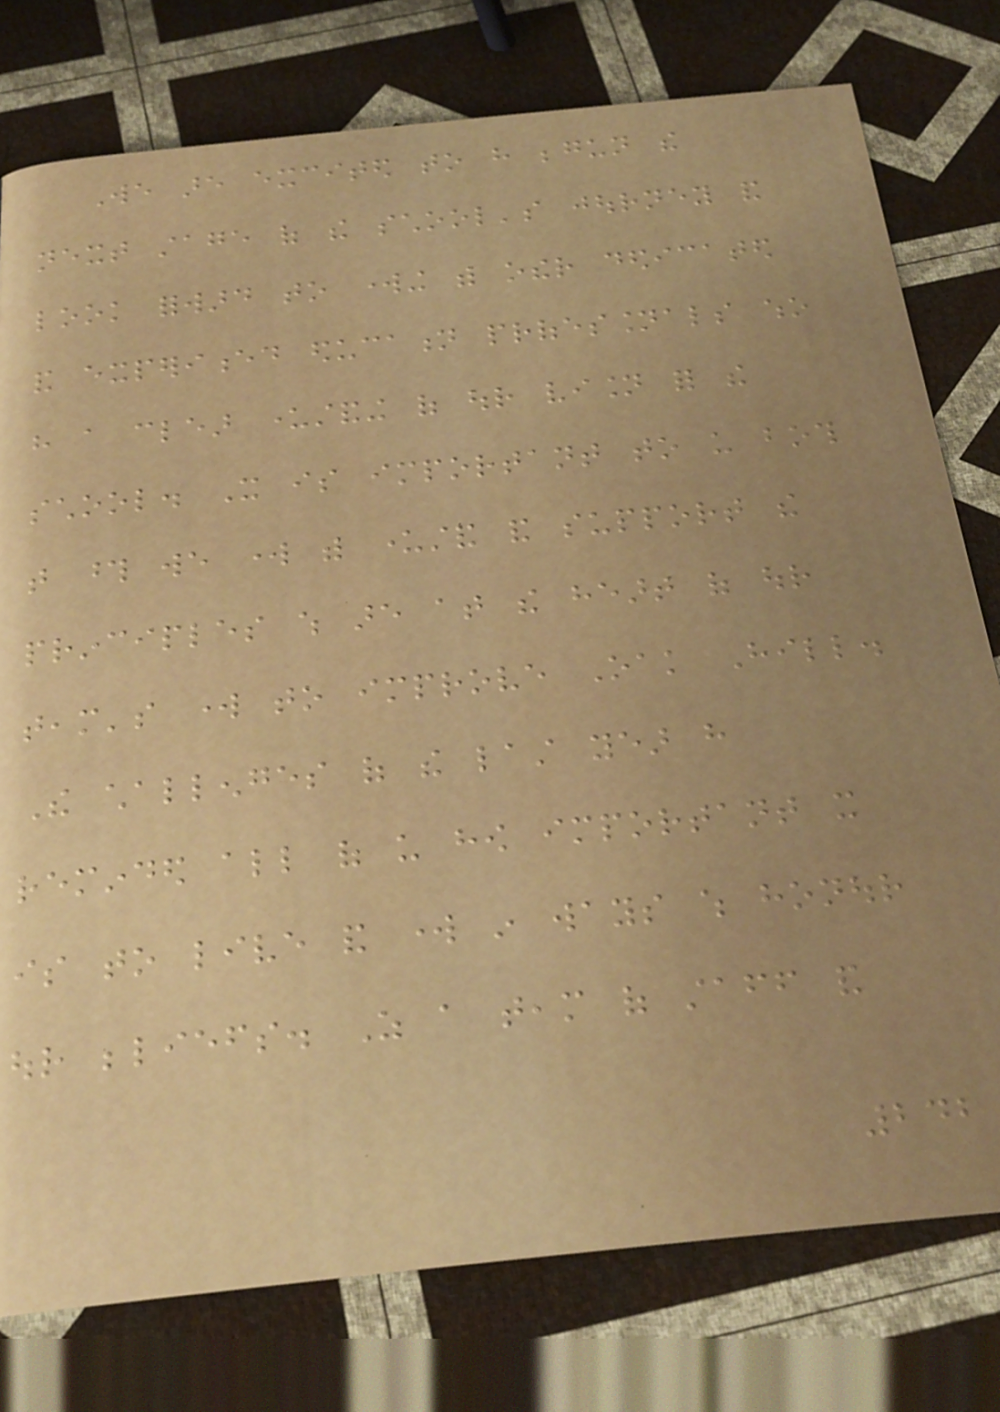We are excited to have begun the
next stage of the school's journey and
look forward to working with other dedicated
and experienced education professionals who
have a clear understanding of our vision for the
school. It is important to us both
that those we work with understand and support the
principles which are at the heart of our
team's work to improve Oak Hill.
The challenges of the last year have
reminded all of us how important it
is to live and work in ways which honour
our beliefs. As a team of staff and
242
